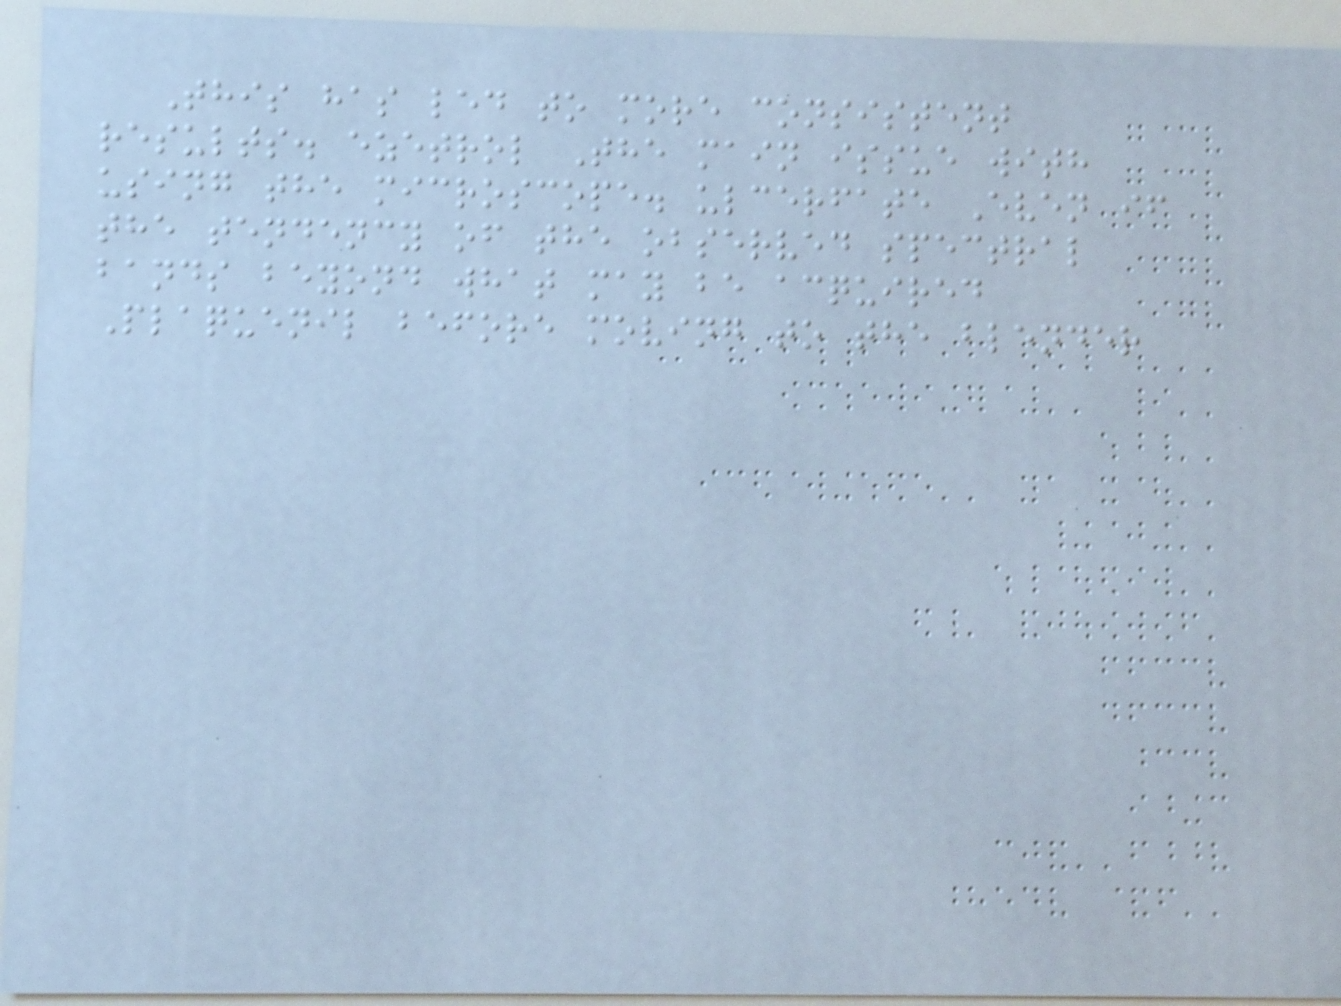This has led to more consistent
results. ezetrol The main issue with
using the microscope. ulcerfate Even if
the tendency of the observed spectral
bands beyond what may be acquired
Plaquenil before moving to the blender
